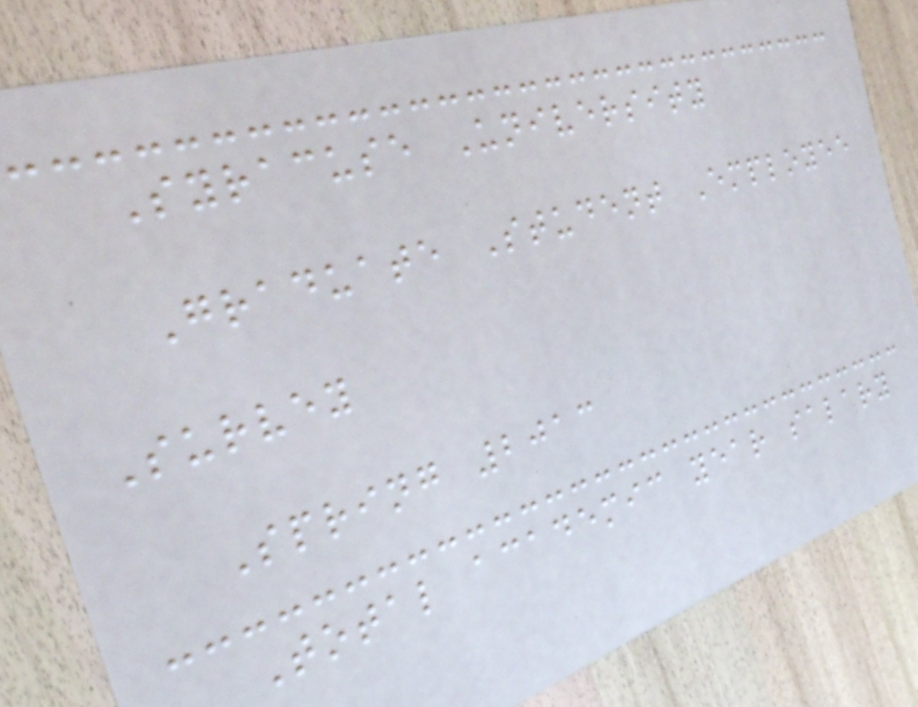Syracuse University
Graduate Student Employee
Survey
Spring 2013
Total academic year salary
